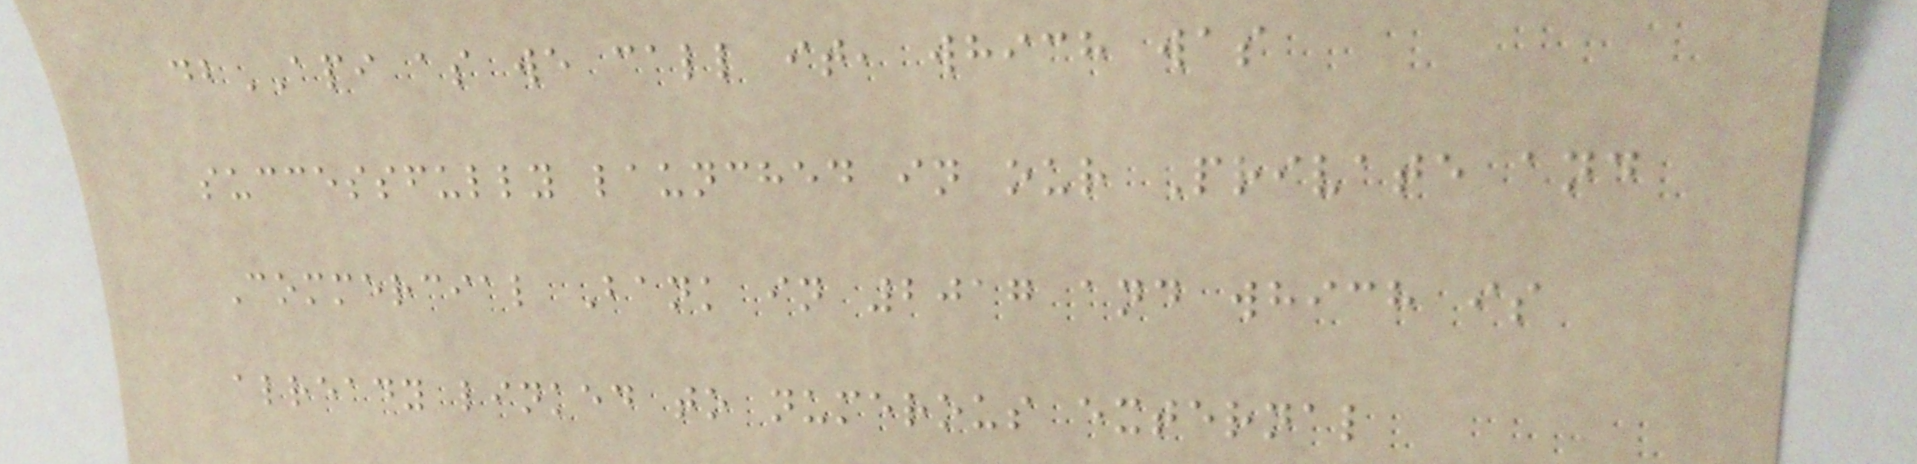dbAPI as we call it, which was
successfully launched in our Private and
Commercial Bank in 2017 and which is
already linked to numerous external
